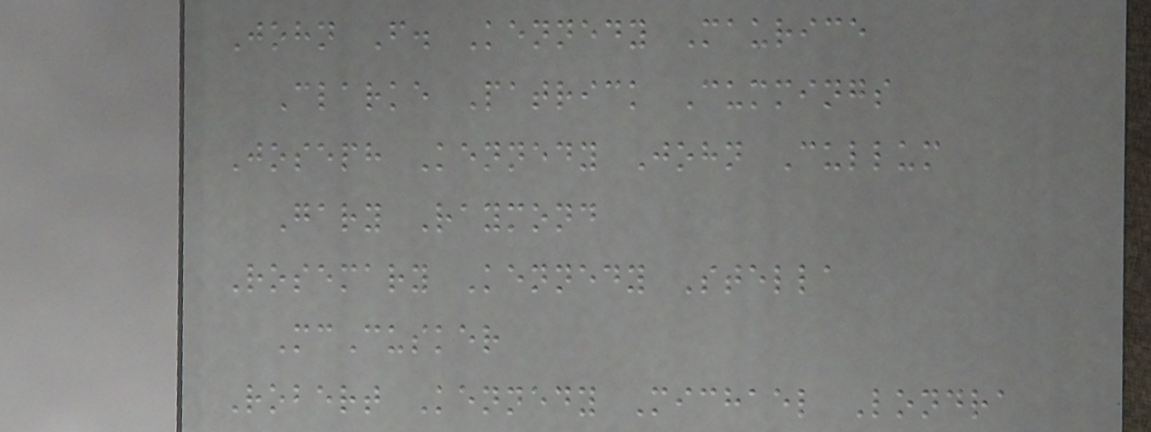John F. Kennedy Maurice
Clarke Patrick Cummings
Joseph Kennedy John Cullum
Gary Raymond
Rosemary Kennedy Stella
McCusker
Robert Kennedy Michael Londra
